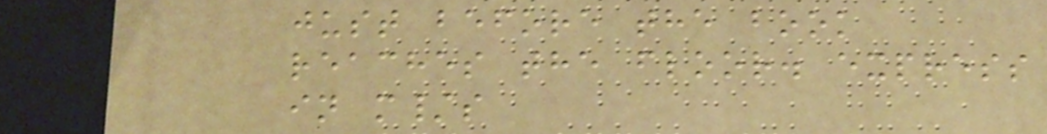just before the book
reaches the floor. express
in m/s
